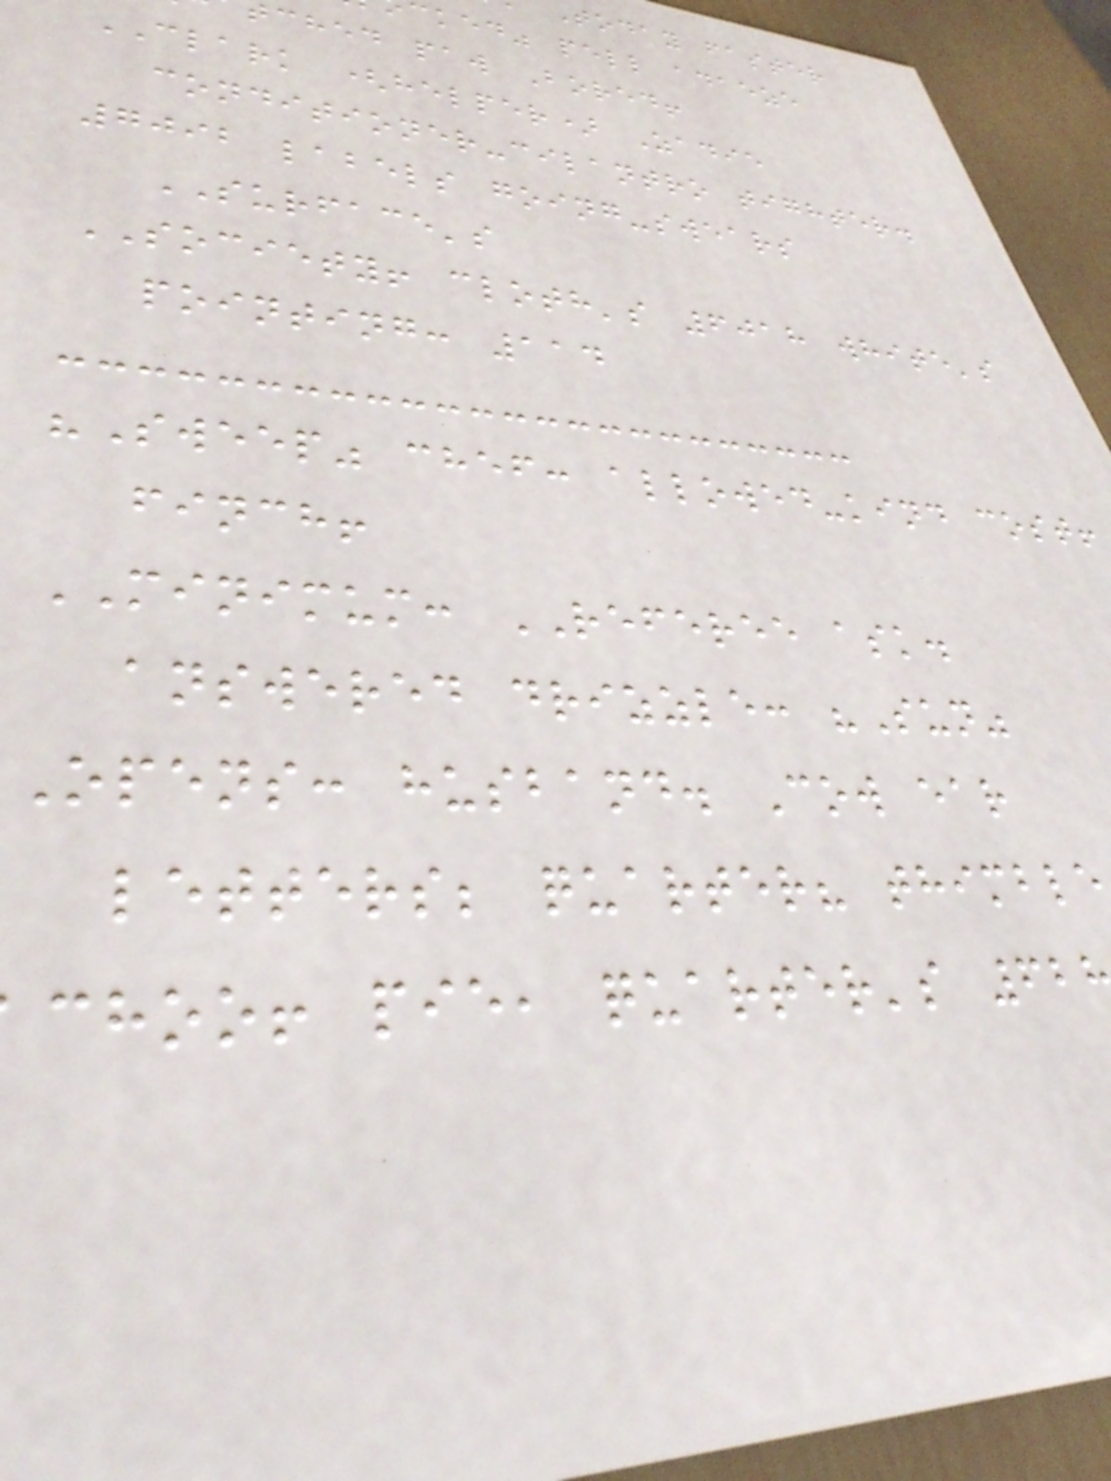Today faster
cked" pell adaeze
ched paw Bored!
CLARK (helper) Zadie
conditioner-cilantro tighter.
7092 labels going-swears
SURFACE's
SOCIETY! cloth's 6018 white's
pointing: 114
"Sweep" chef: allowed-kind cost!
finch!
MINIMUM: REFEREE ask.
answered drizzle: "Sun"
Opens: husband. Cow ear
letters; quarter? thimble
choo! pie, quarter's 62
